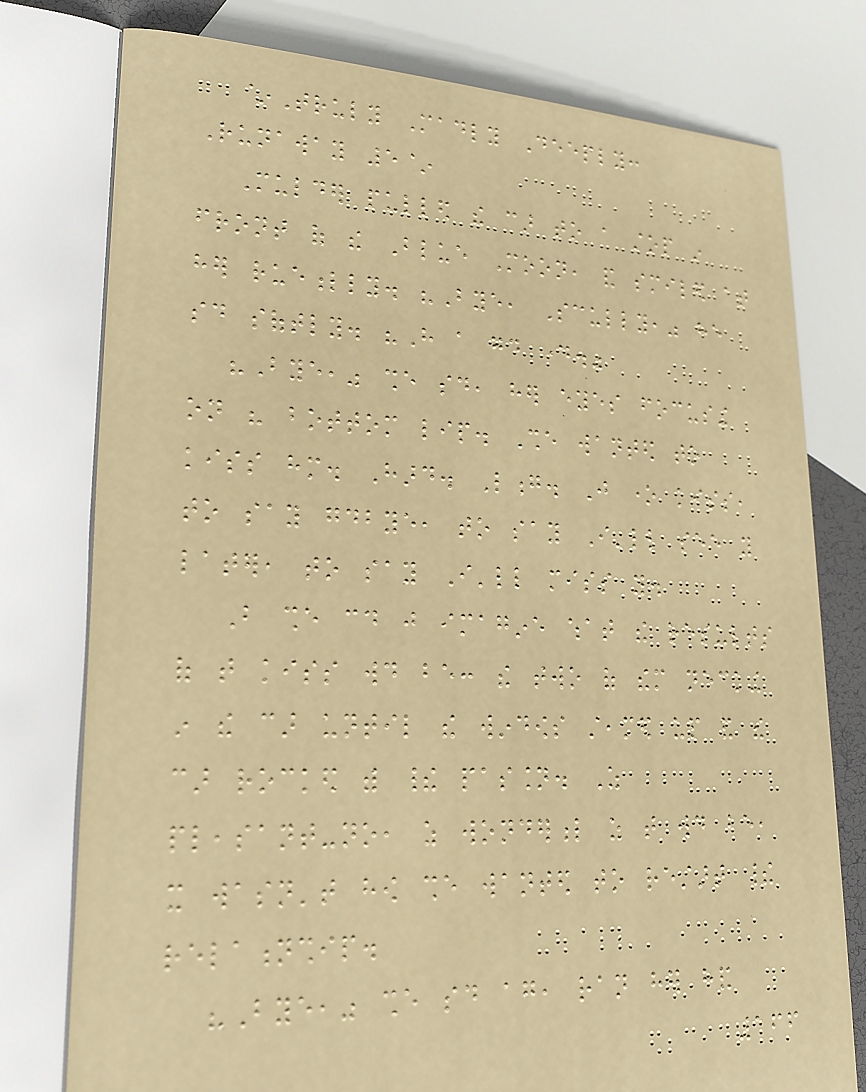~Truly Madly Deeply:
Runaway 5~
Mulder pulled the car to a stop in
front of the Blue Moon, and smiled at
her ruefully. "Bye, Scully," he
said softly. "Have a good day."
"Bye," she said, her eyes focusing
on his bottom lip. She wanted to
kiss him. Hard. Long. Just one kiss,
to say goodbye, to say I'll see you
later, to say I'll miss you.
But she could just imagine what the results
of that kiss would be: the two of them necking
in the car until the windows steamed up and the
car rocked with their passion. As
pleasant-no, as wonderful as that would be,
it wasn't how she wanted to restart their
relationship.
"Bye," she said again, ran her hand
166
